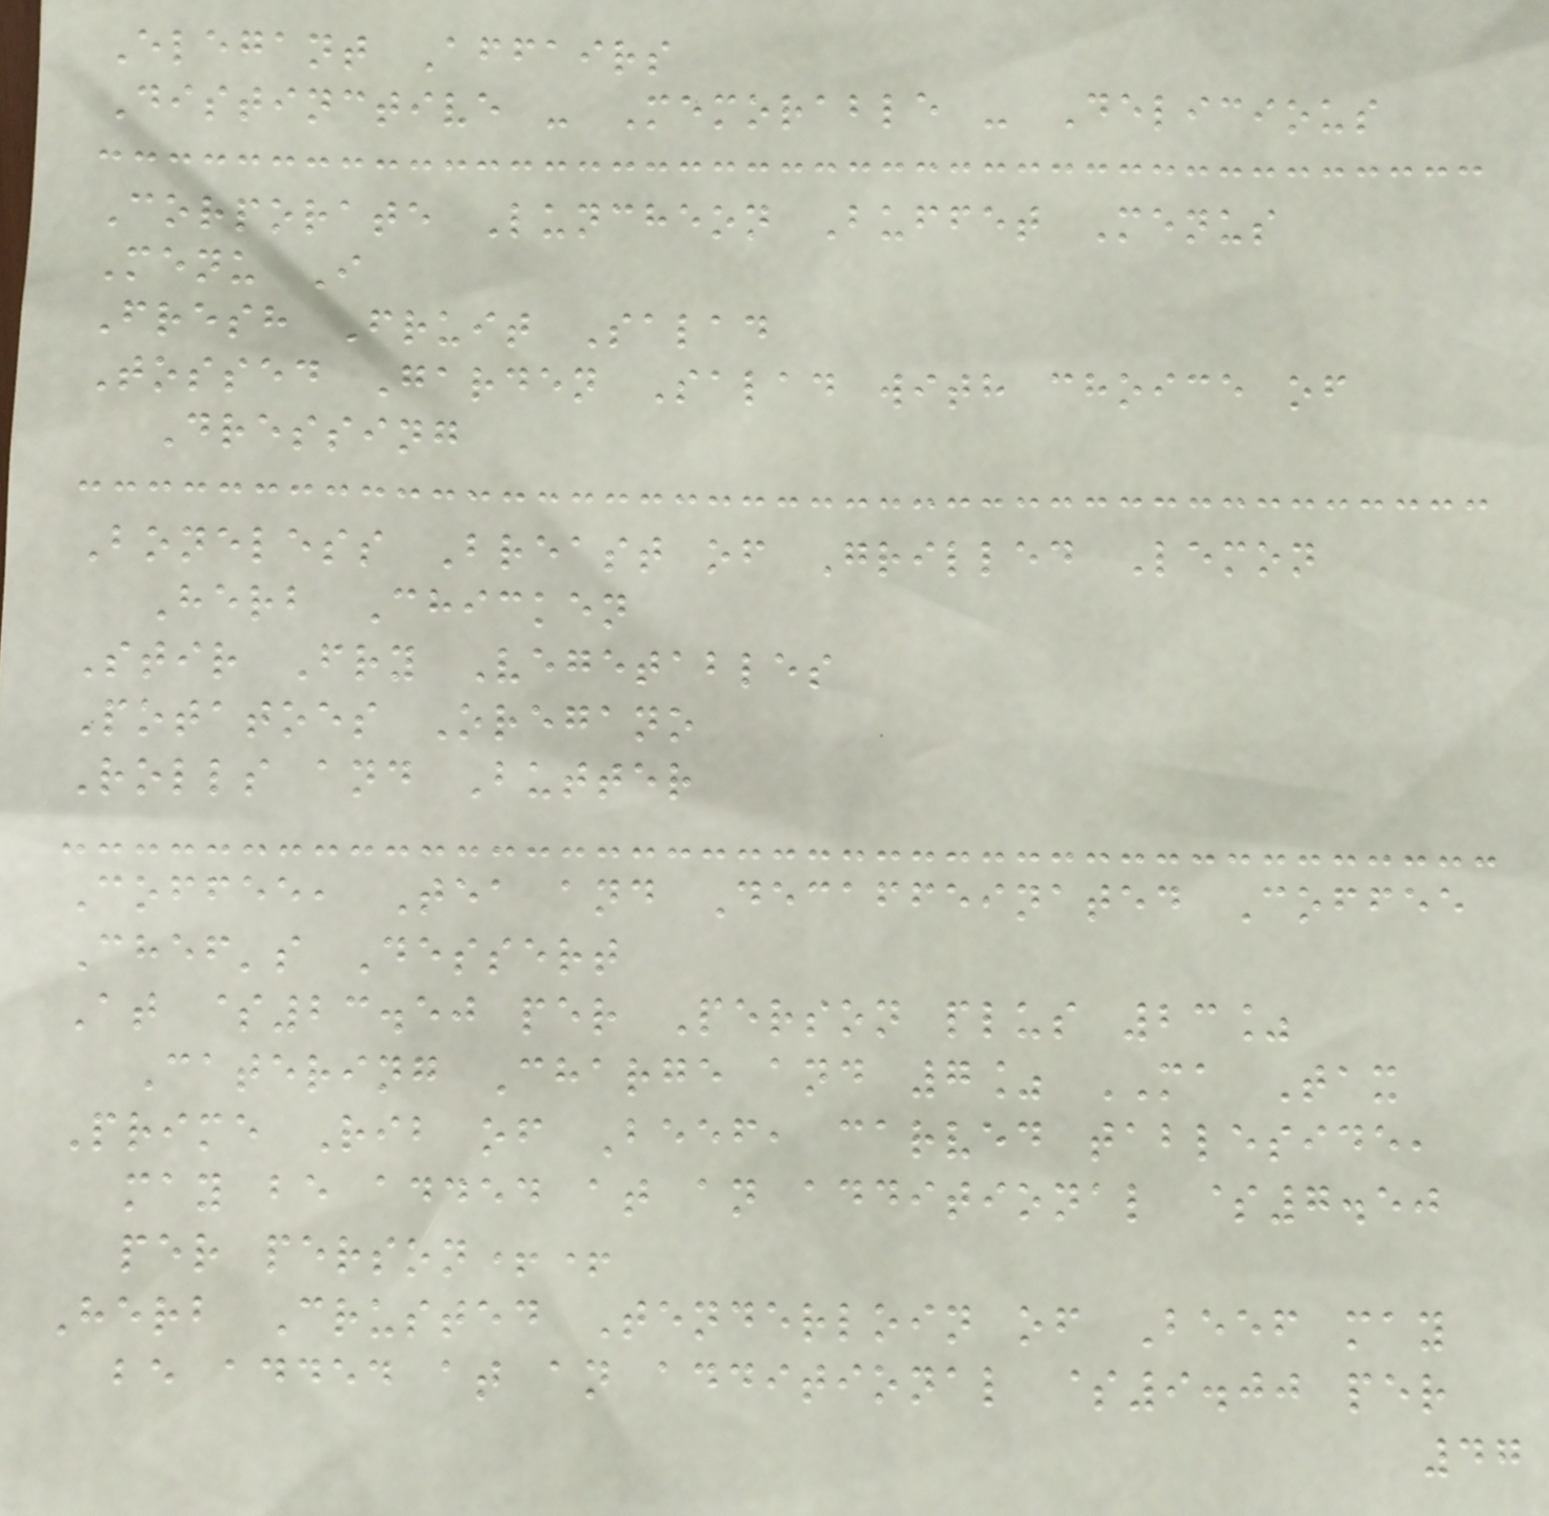Elegant Affairs
Distinctive - Memorable - Delicious
Corporate Luncheon Buffet Menus
Menu I
Fresh Fruit Salad
Tossed Garden Salad with choice of
Dressing
Boneless Breast of Grilled Lemon
Herb Chicken
Stir Fry Vegetables
Potatoes Oregano
Rolls and Butter
Coffee, Tea and Decaffeinated Coffee
Chef's Dessert
At $23.50 per Person plus 23%
Catering Charge and 7% MA Tax
Prime Rib of Beef, carved tableside,
may be added at an additional $7.50
per person++
Herb Crusted Tenderloin of Beef may
be added at an additional $9.00 per
47
